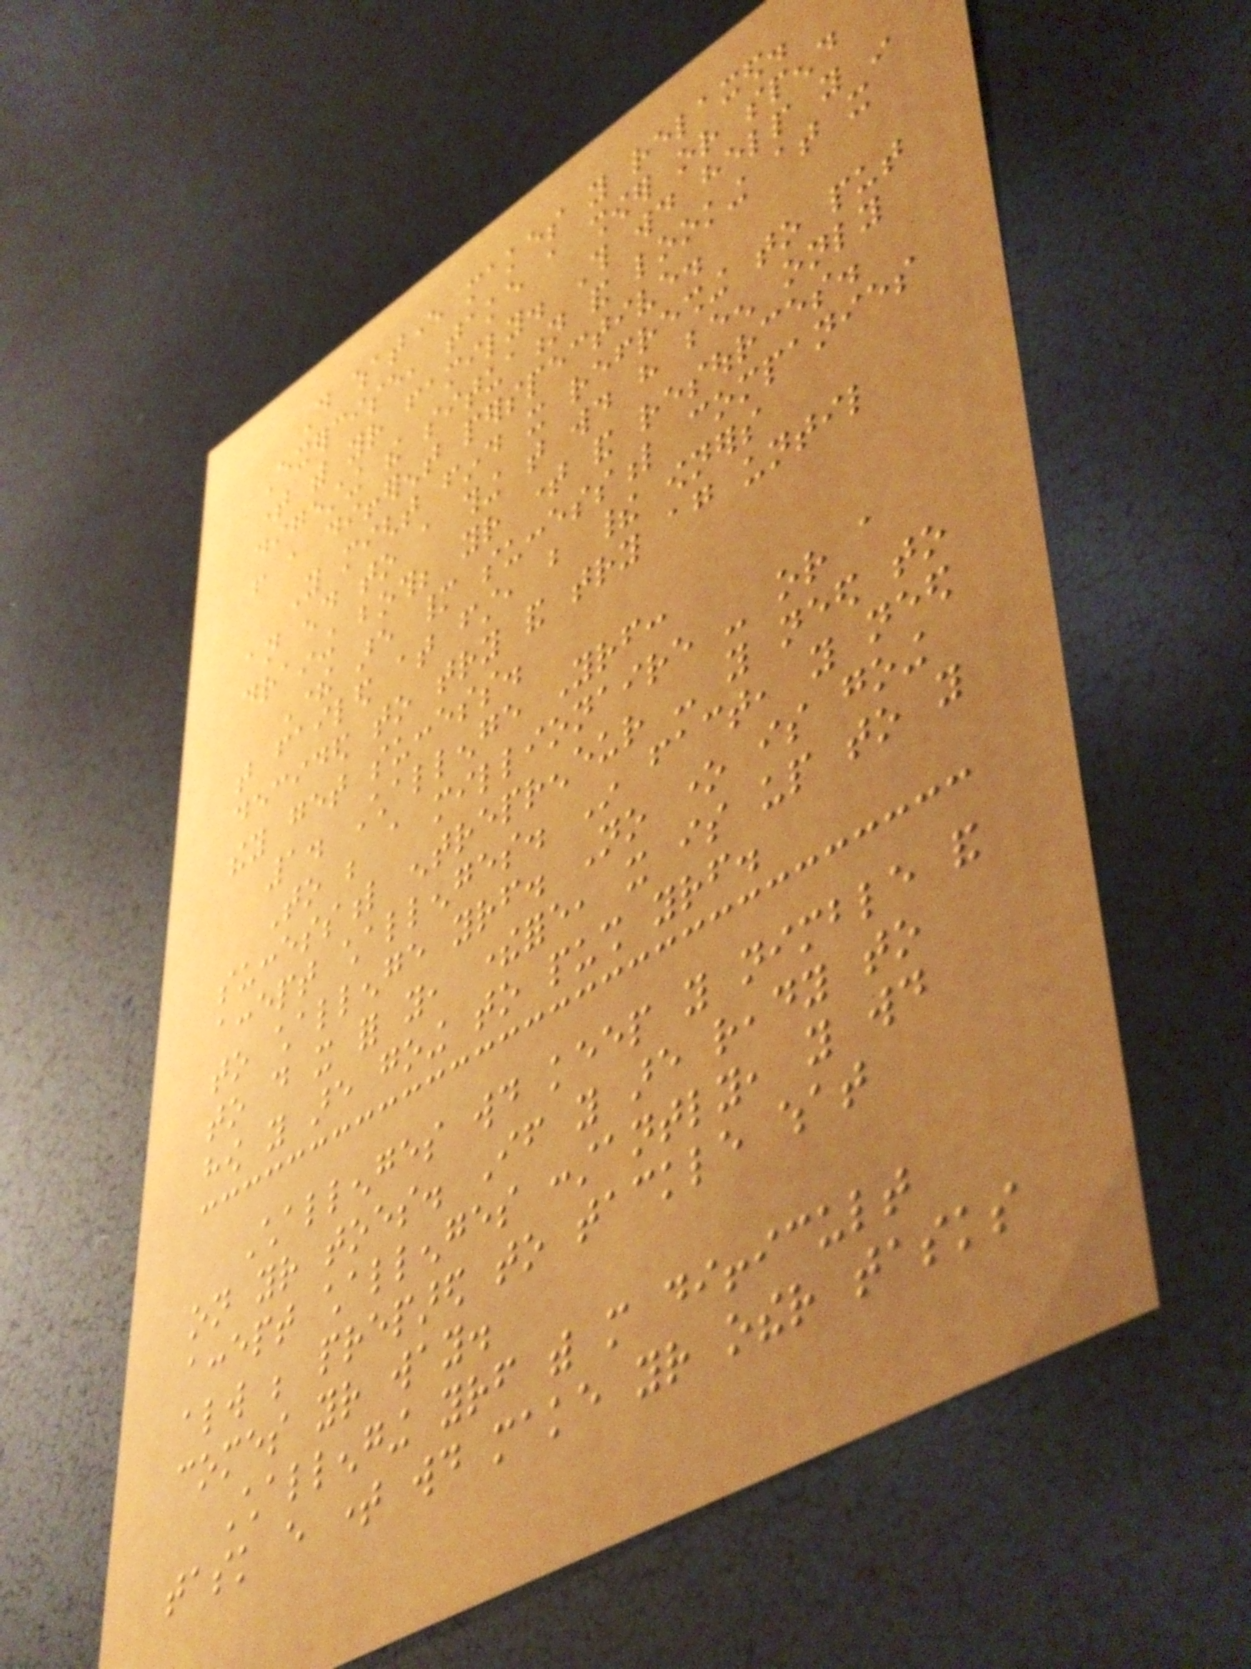Do whatever makes you relaxed.
Exercise, take a shower or spend
time with your family. This would help you in
digesting the situation and looking at it
from a different perspective.
You might find it refreshing to put
an end to a thing that would have been only
draining both; your time and resources.
There are many successful companies
that failed at first, but their owners
decided to try and try again until
they get success.
1. Challenge Yourself:
To be a millionaire - or a
successful entrepreneur - you need to
accept challenges. In fact, you need
to challenge yourself. No one is going
to do it for you, therefore, it is up to you
how you are going to push yourself.
Challenges would keep you nimble and
on your toes. If you are ready to
accept challenges constantly, you would
always be prepared to tackle what
comes your way.
Challenging yourself with more difficult
task every time would make your other tasks
